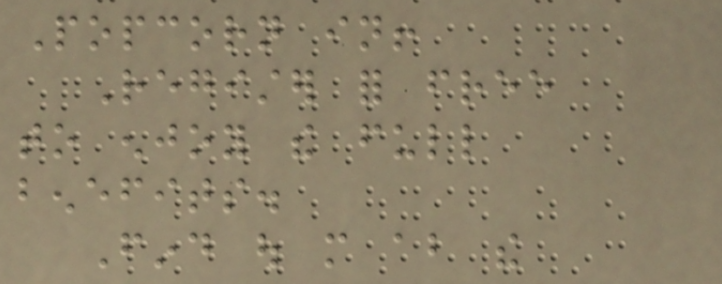Popcorn in!
Register for free
to enjoy the full
benefits.
Find out more about the
